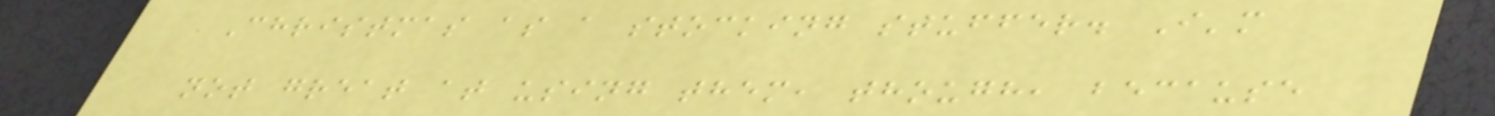Christmas as a stocking stuffer. I'm
not great at using them, though, because
